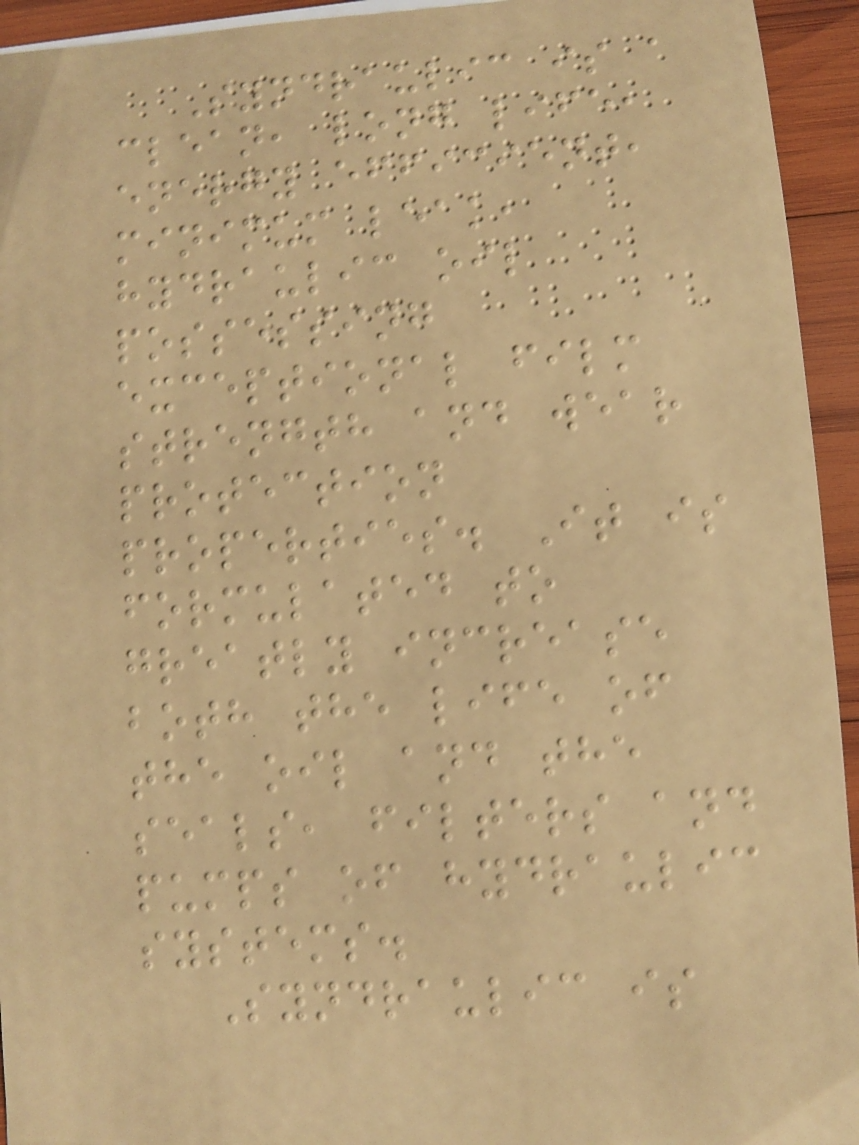Syndraulic is a
clean, long life,
energy efficient,
minimum leak,
hydraulic oil
possessing
exceptional film
strength and wear
protection
properties. It is
formulated to
greatly increase
both the life of
the oil and the
seals, filters and
pumps of hydraulic
systems.
Syndraulic is
